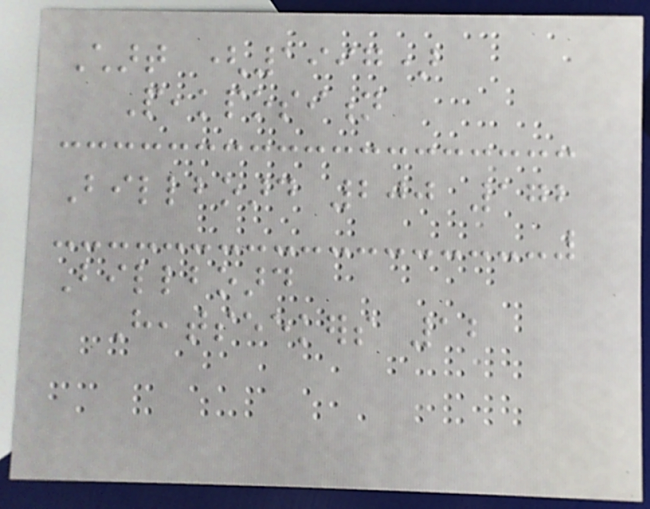Chart (1997)
Peakposition
Billboard 200 172
Billboard
Heatseekers 12
